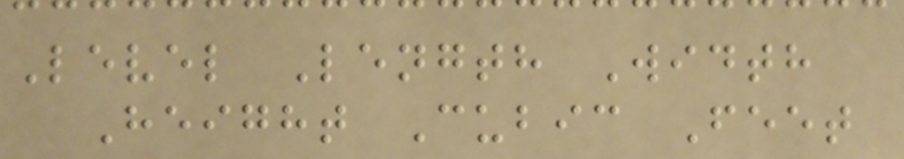Level Length Width
Height Cubic Feet
